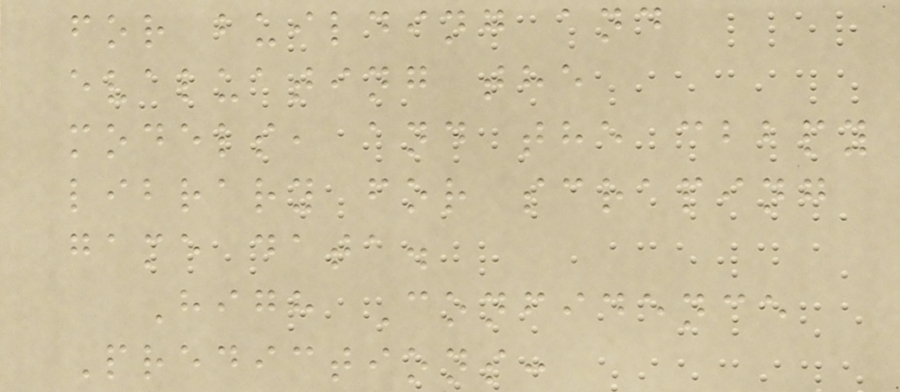for building and
evaluating the
models, and the cbbpy
library for scraping
game data.
High Confidence
Predictions:
